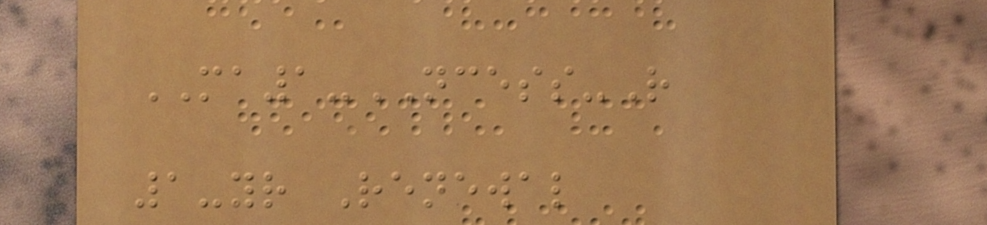MA1-NCESS-R
1-yr Renewal
